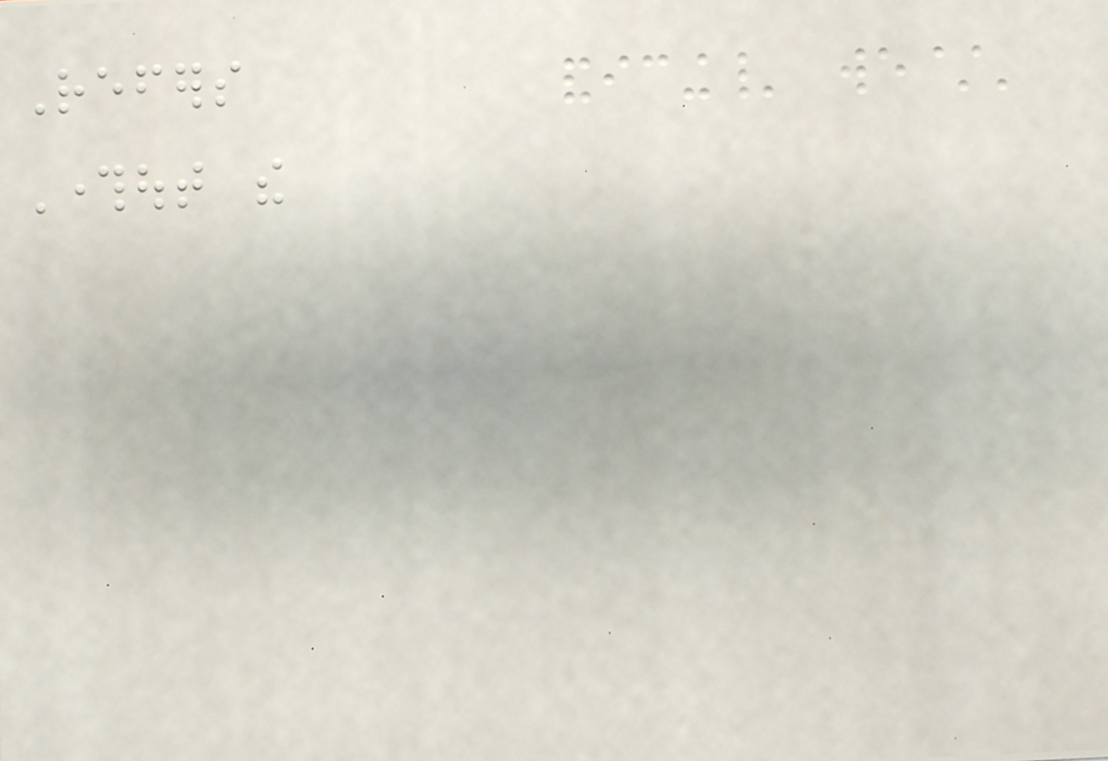Refers
Throughout the
